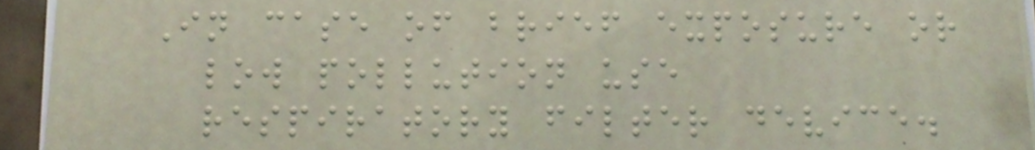In case of brief exposure or
low pollution use
respiratory filter device.
